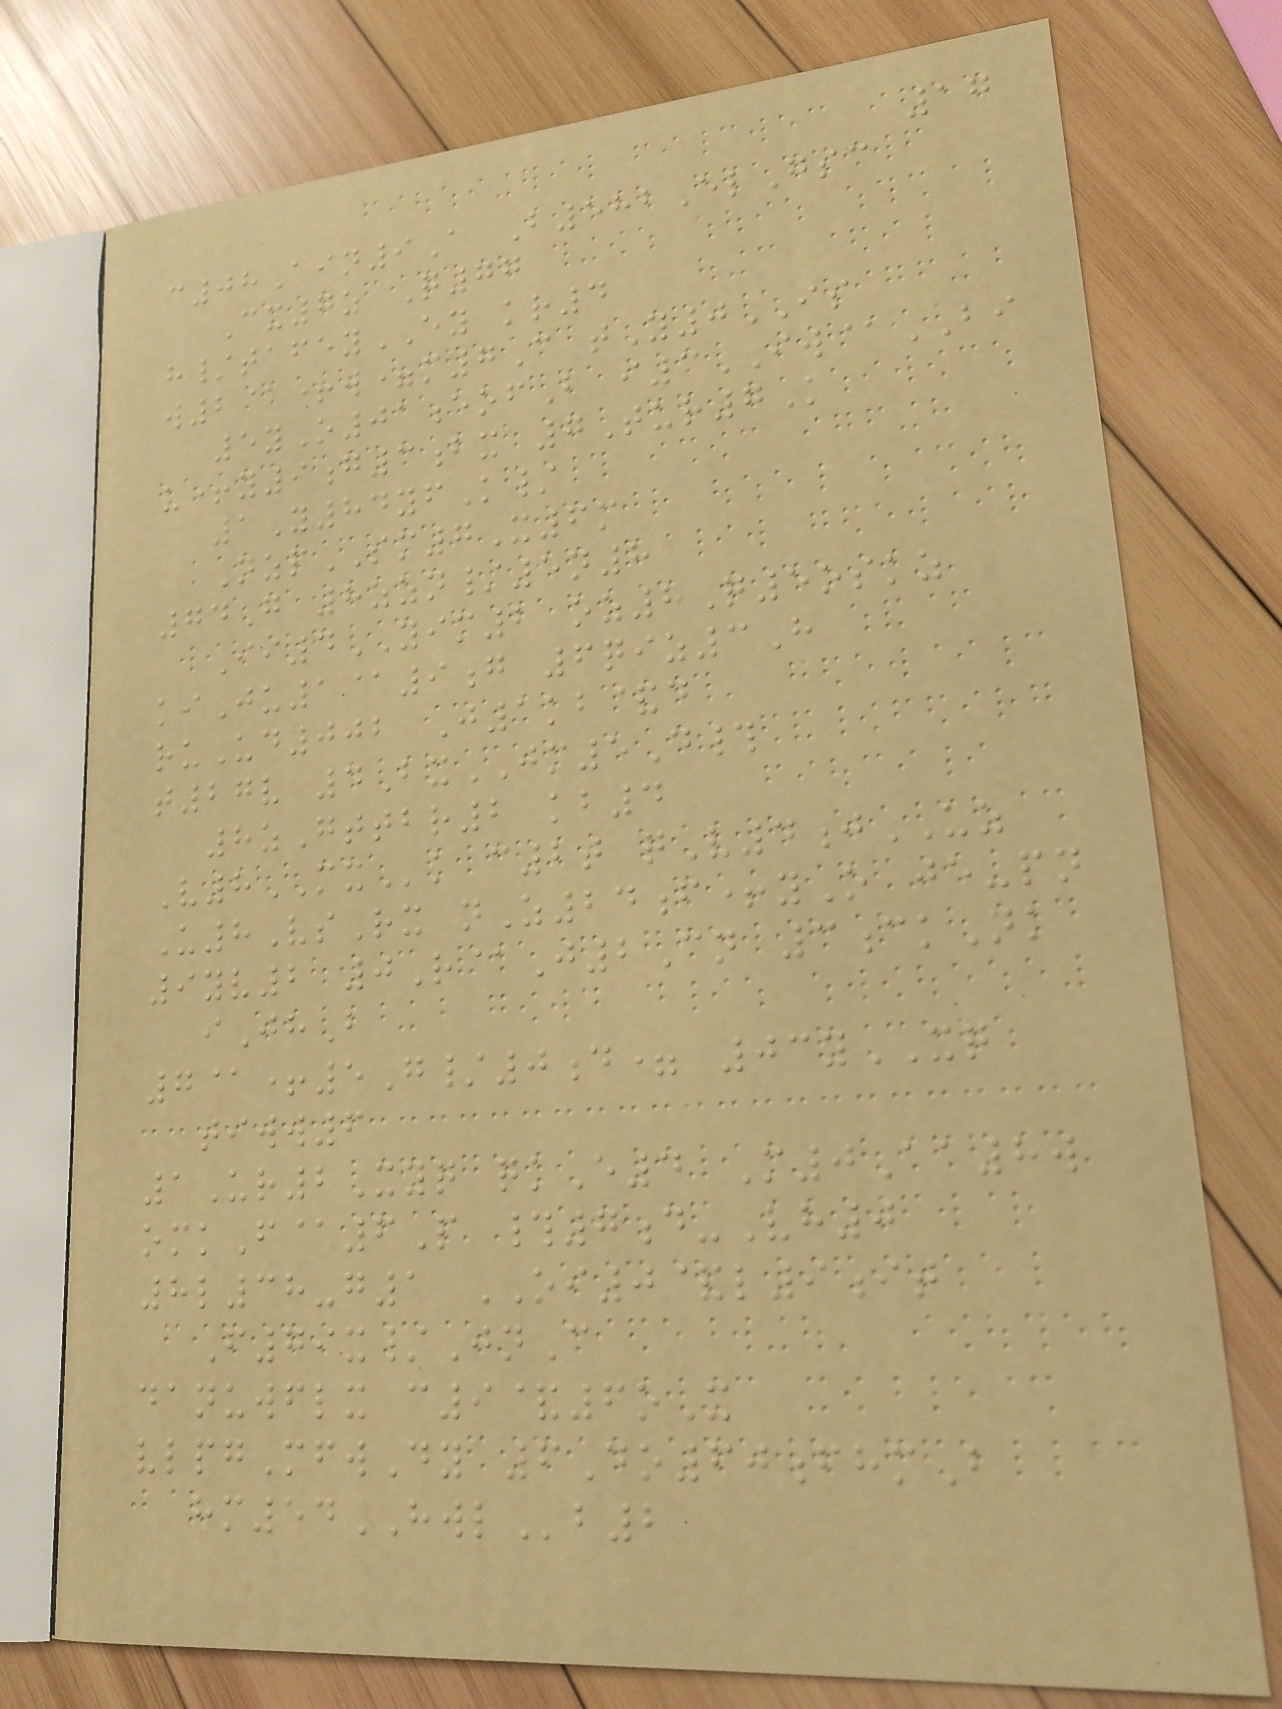17
c08Ain9A B582ElGsc
Cx7z Q77
h/tafeyEY kr4
w2@+w=m7C tY0IS
5yO01eofB i3IW@BI
u+y9g3bx 7Tur7K
1Y84yfK/
NzpSM7X6m
74G 8zzn/5n8
Ii4YIM2 oz8Q5oskz
kiJu1@9g 6qiz3H
ruUd002 J1kb&d
t27v 4BxJM5D#
8zGttbr2 kb4
V8MXk c2t qV4jUZ
U8VsRx nZ24f+yO je-pn
9yv2 0R@J2Cn 3ckNk
iJhB
7@+5G/0d= 03yXQ
tiww6
1Ur2Xyq qkE4 M0Aa8w
omkF@6P #7d-Vh0
8l38-g1 OI0&l9it
F79x/JnC
danuwflx c9&6oX
vlpgMfwDy 6Do60fhmB
hm54HWLb2
